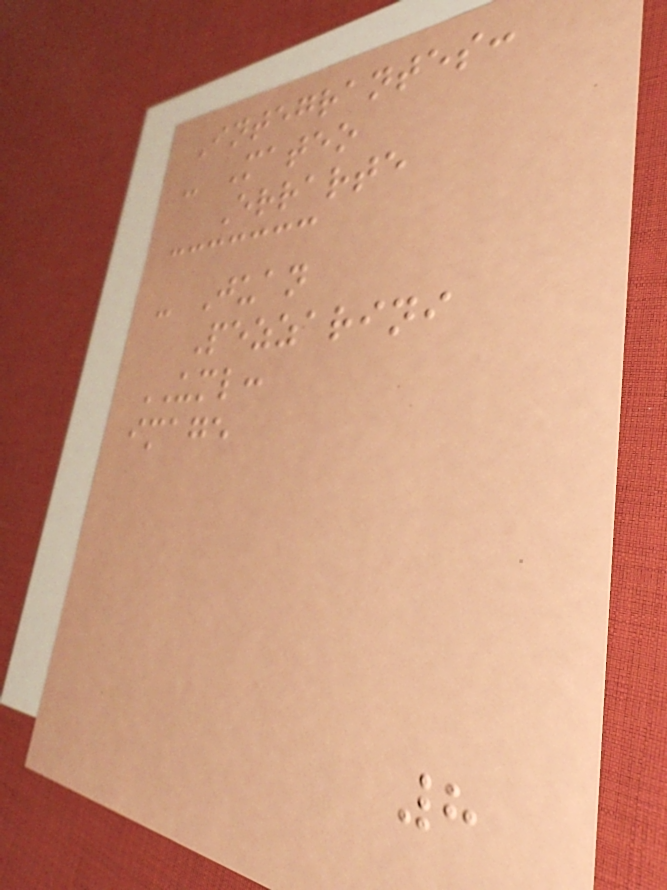Integrantes:
- Mateo
Errarte
- Juan
Pezzarini
UML:
image
8
